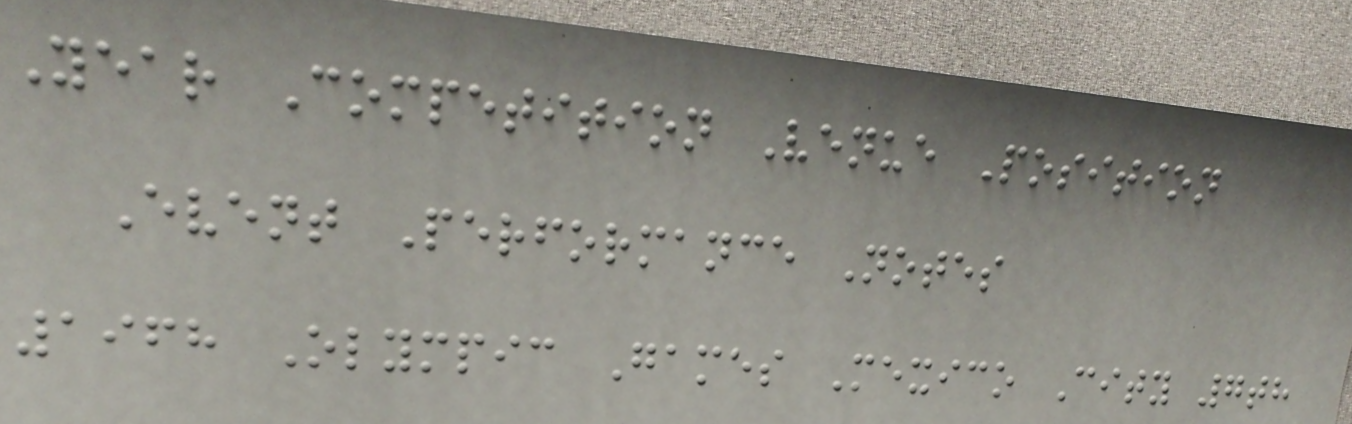Year Competition Venue Position
Event Performance Notes
1968 Olympic Games Mexico City 7th
